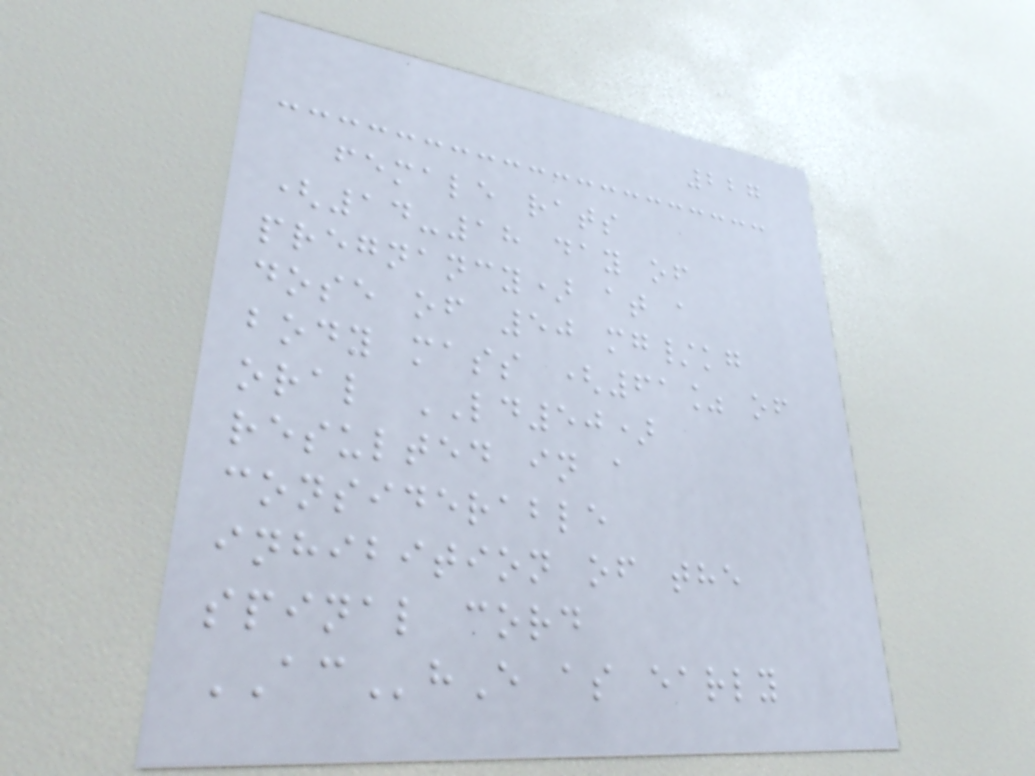227
female rats
(14-18 day of
pregnancy) at a
dose of 50 mg/kg
body mass (61% of
oral LD50)
resulted in a
considerable
inhibition of the
spinal cord
AChE as early
